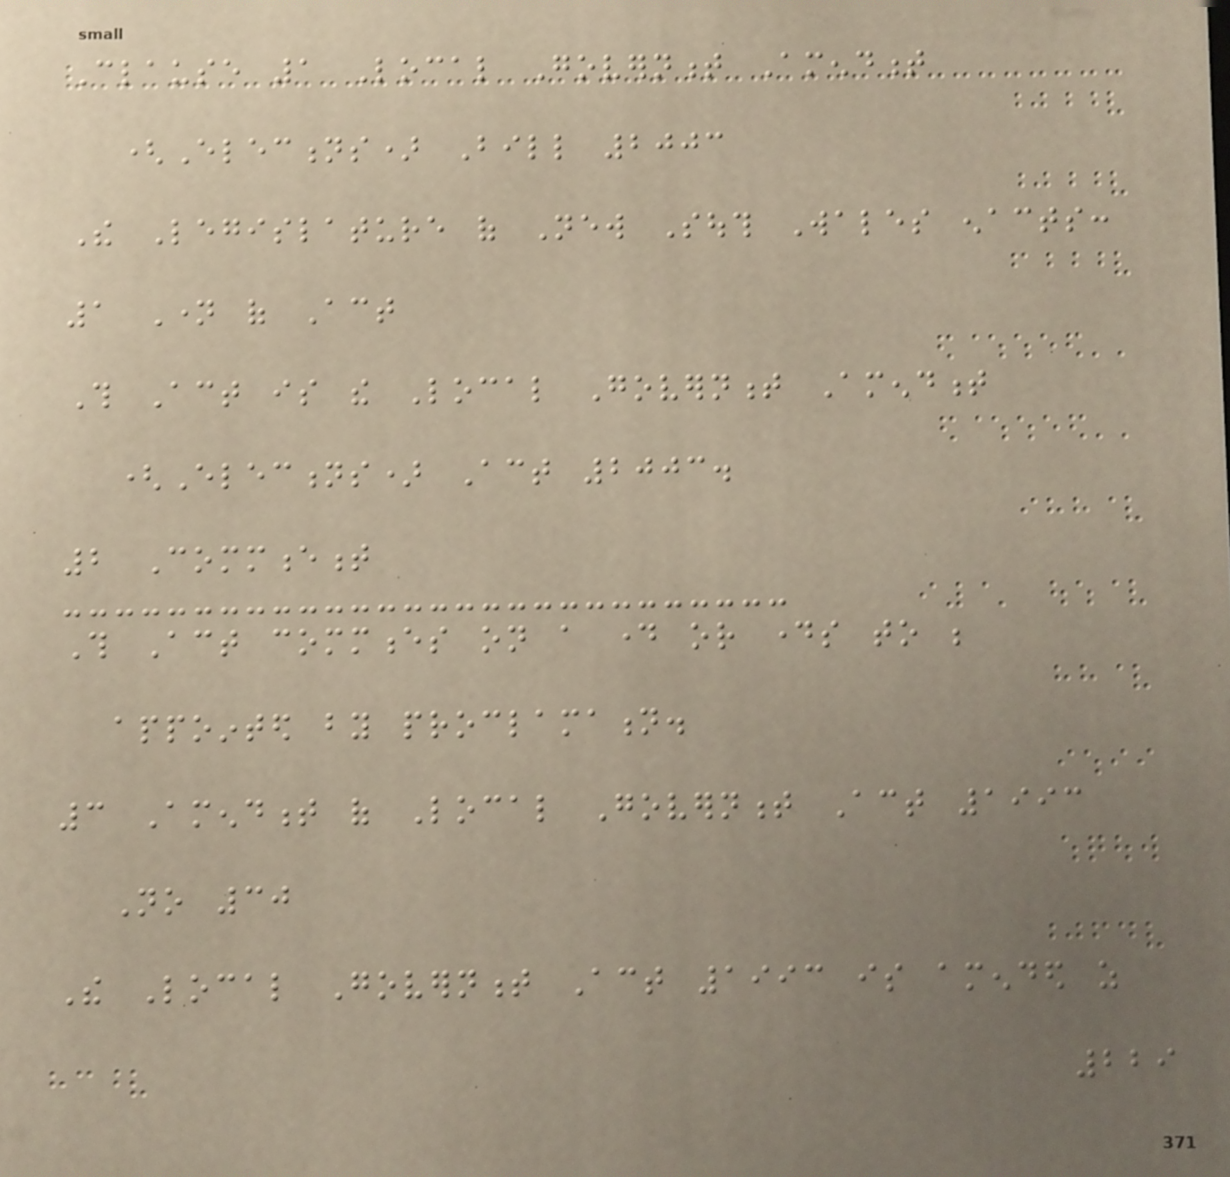Clause 1 Local Government Amendment
(Elections) Bill 2003
The Legislature of New South Wales enacts:
1 Name of Act
This Act is the Local Government Amendment
(Elections) Act 2003.
2 Commencement
This Act commences on a day or days to be
appointed by proclamation.
3 Amendment of Local Government Act 1993
No 30
The Local Government Act 1993 is amended as
229
